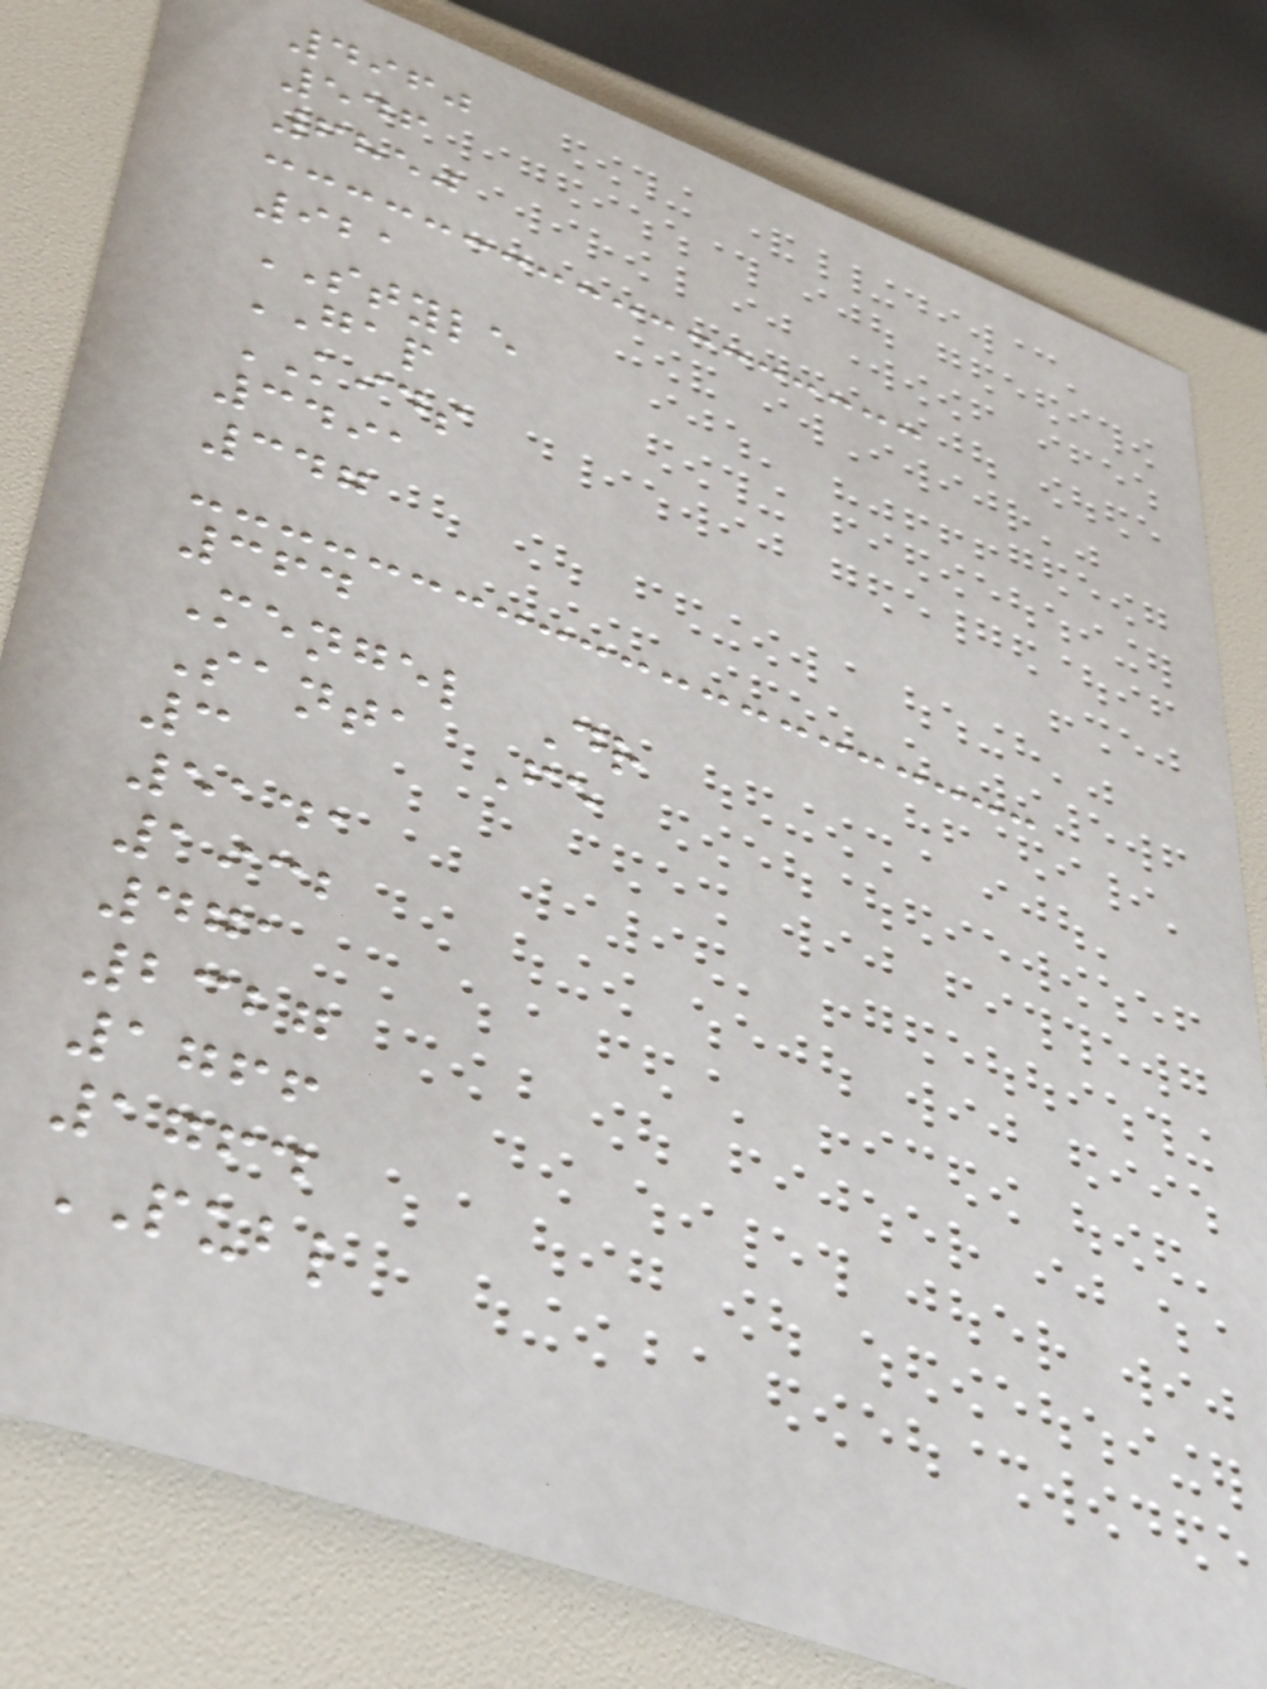4960
546
6850
921
STYLE
GAP
KIDS
3491
347
364
Mengel Dr
Santa Fe
3
5141
1932
471
2327
1766
1764
PUBL
